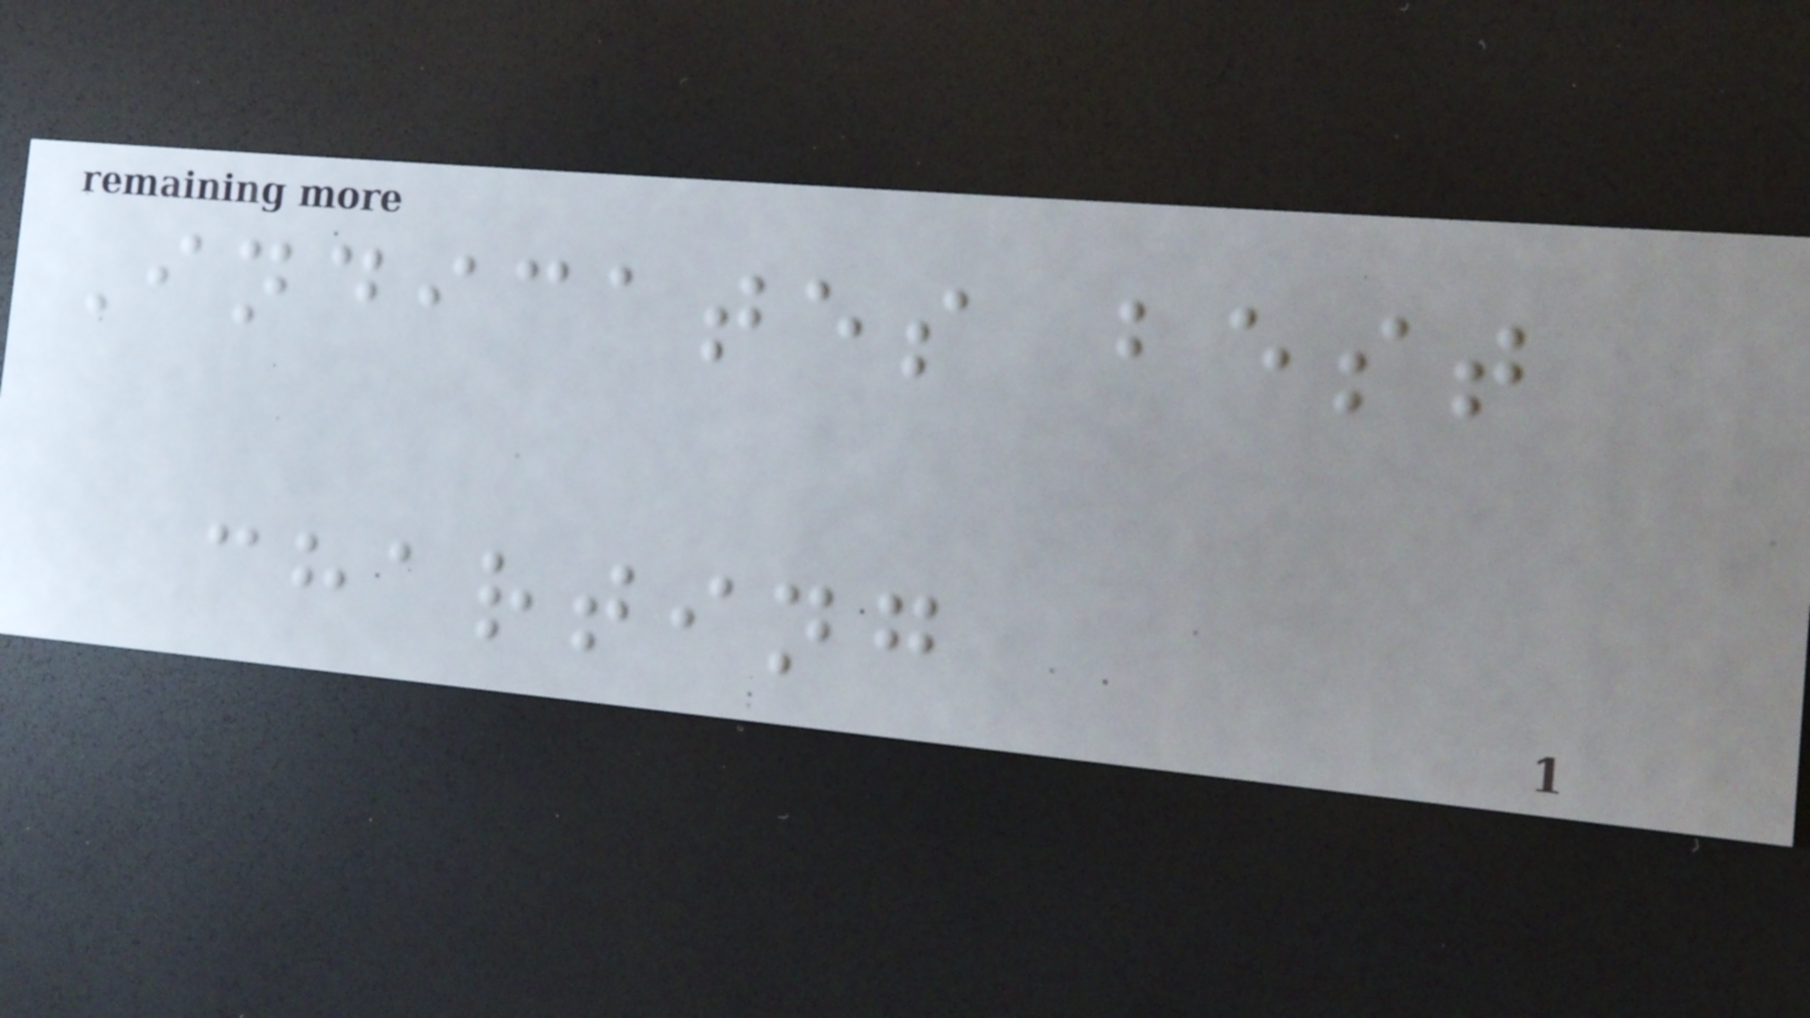Indicates best
charting
